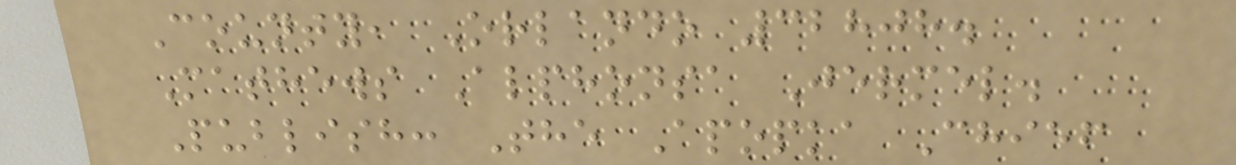County, Orlando 32808.
Mathews Alphonsa Jermel.
Publish: The Apopka Chief
